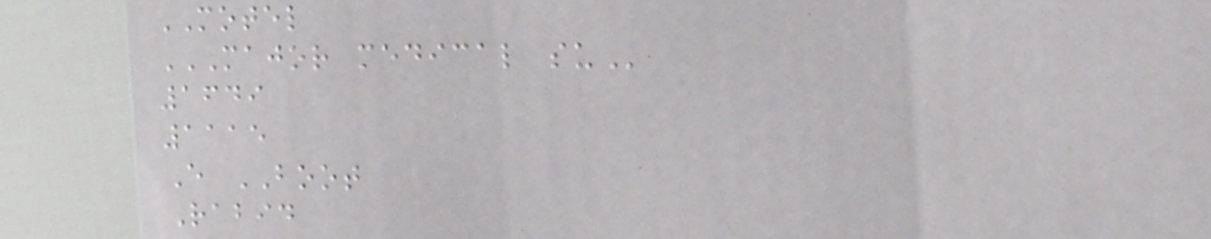MOTEL
MAJOR MEDICAL SU
1649
1115
E BOOT
Rabid
